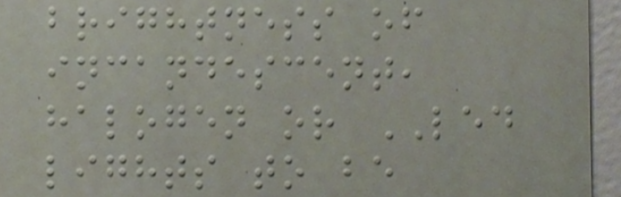brightness of
incandescent,
halogen or LED
lights to be
